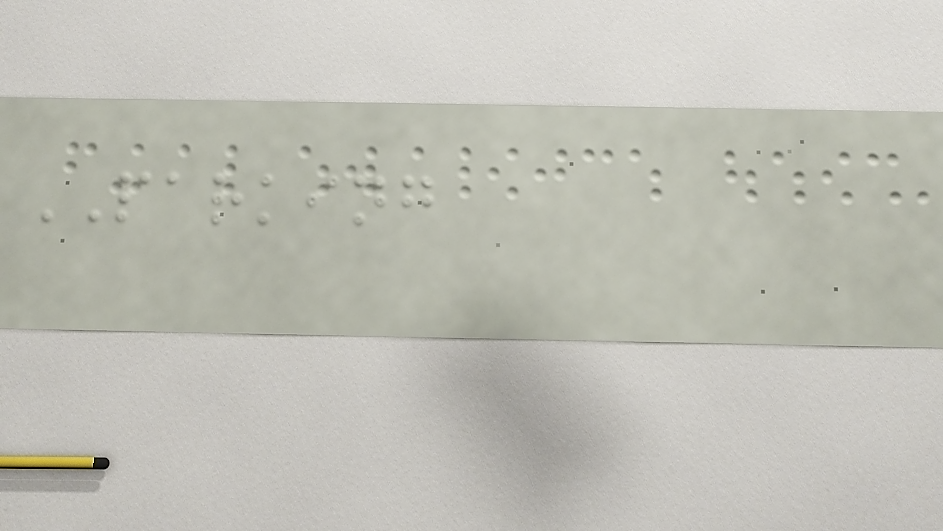PARKING
